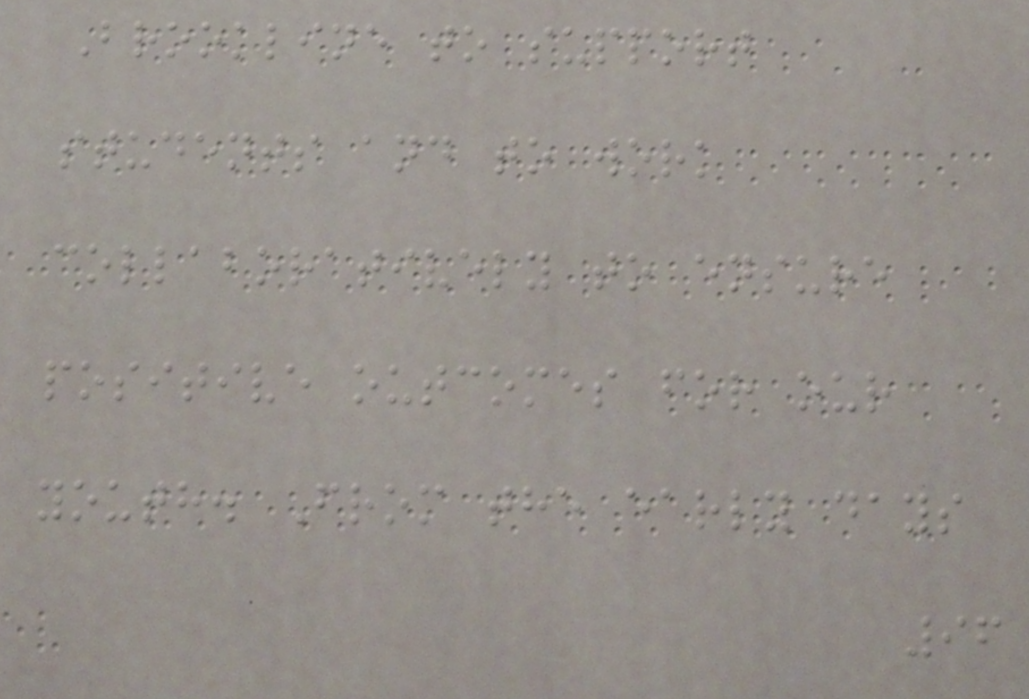Brookline to support
students and to work
collaboratively to ensure
positive outcomes for our
youth. From the early days
96
